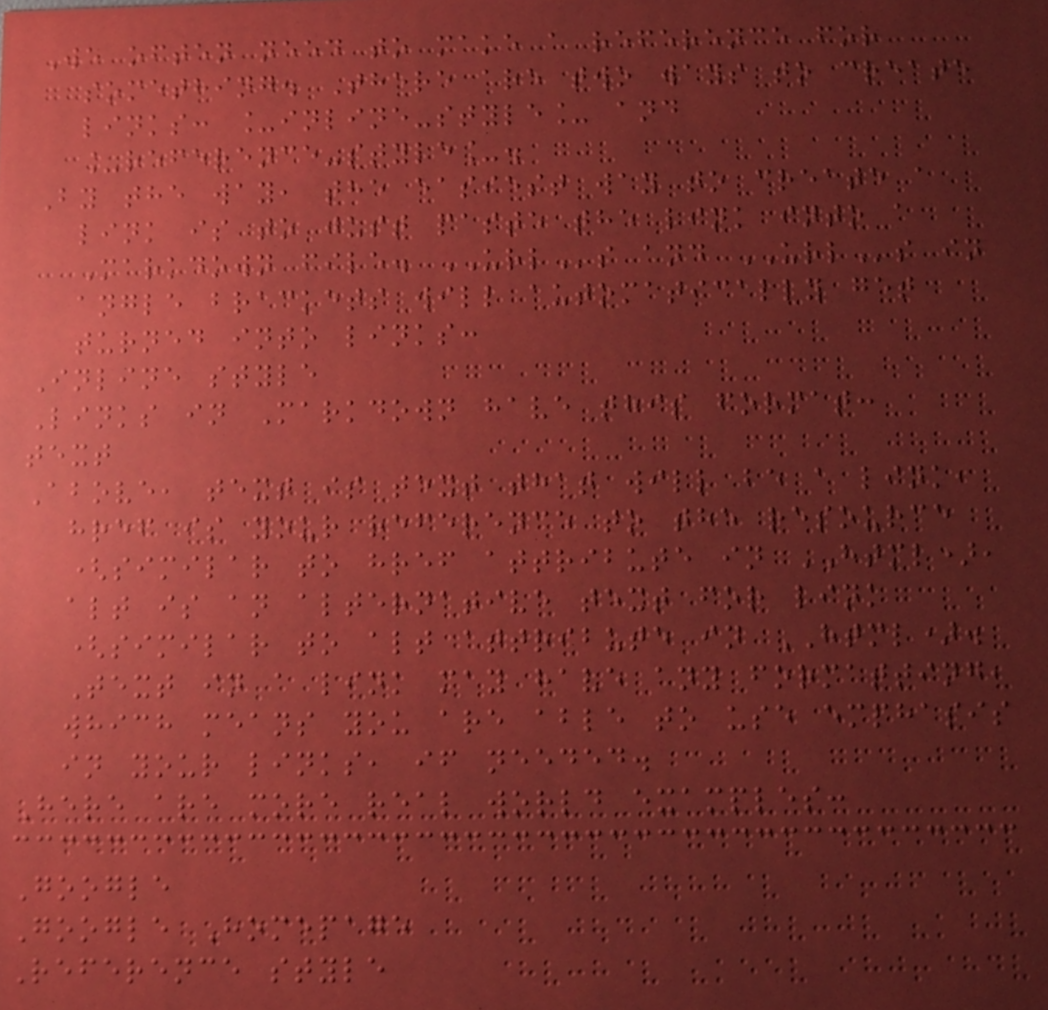We often need to make a reference for
something. There are two ways to create
links: _inline-style_ and
_reference-style_.
By the way, the easiest way to create a
link is to just paste the link into a
Markdown file. URLs and URLs in
angle brackets will automatically get
turned into links:
Inline style
Links in Markdown have this format:
text
Above, text is text that will be a link,
href is your reference to the resource
(similar to href attribute in HTML),
alt is an alternative text for link
(similar to alt attribute in HTML).
Text in a link may have any formatting,
which means you are able to use emphasis
in your links, if needed.
Here are more real world examples:
Google
Google Homepage
Reference style
